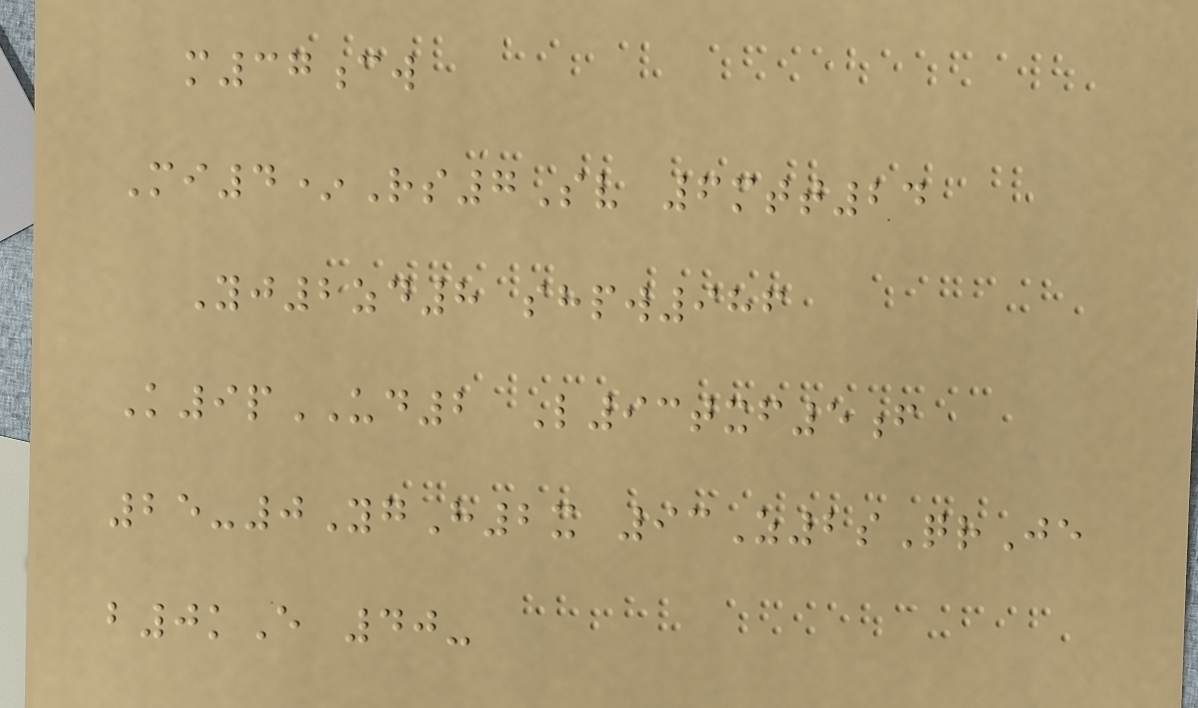m37cw
Mi4*Rs7Sv 6mtt24
Yj2zd8 shpw986
K9pUD2 L93txf5f
25-0YgH2x 93Z2sQrJe
b0kE 40-
